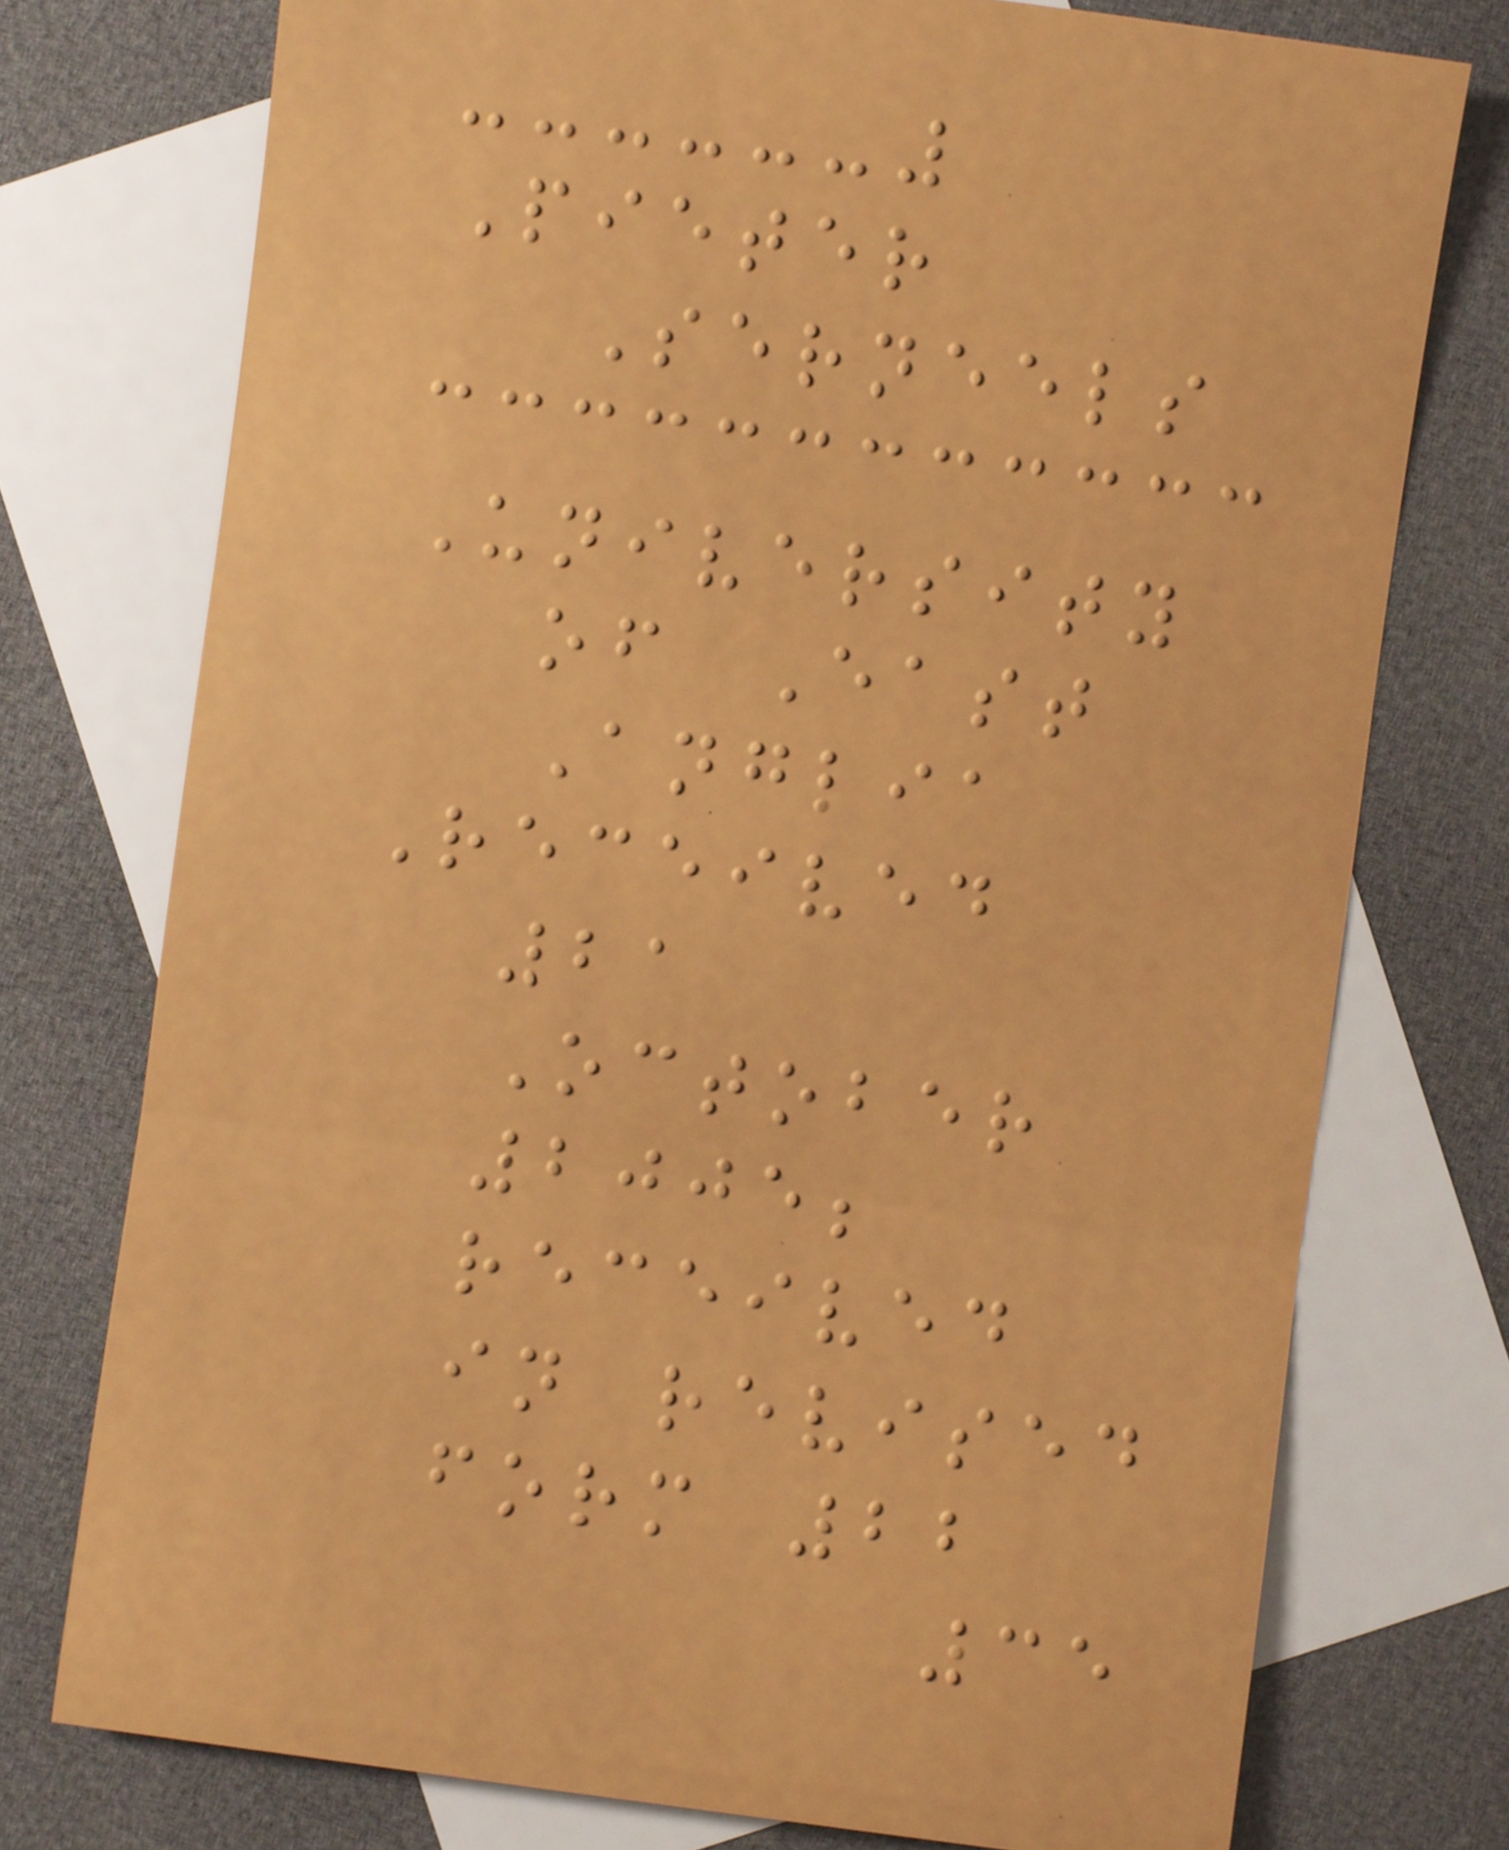Pieter
Serneels
University
of East
Anglia
Received
21
October
2005;
received
in revised
form 22
35
